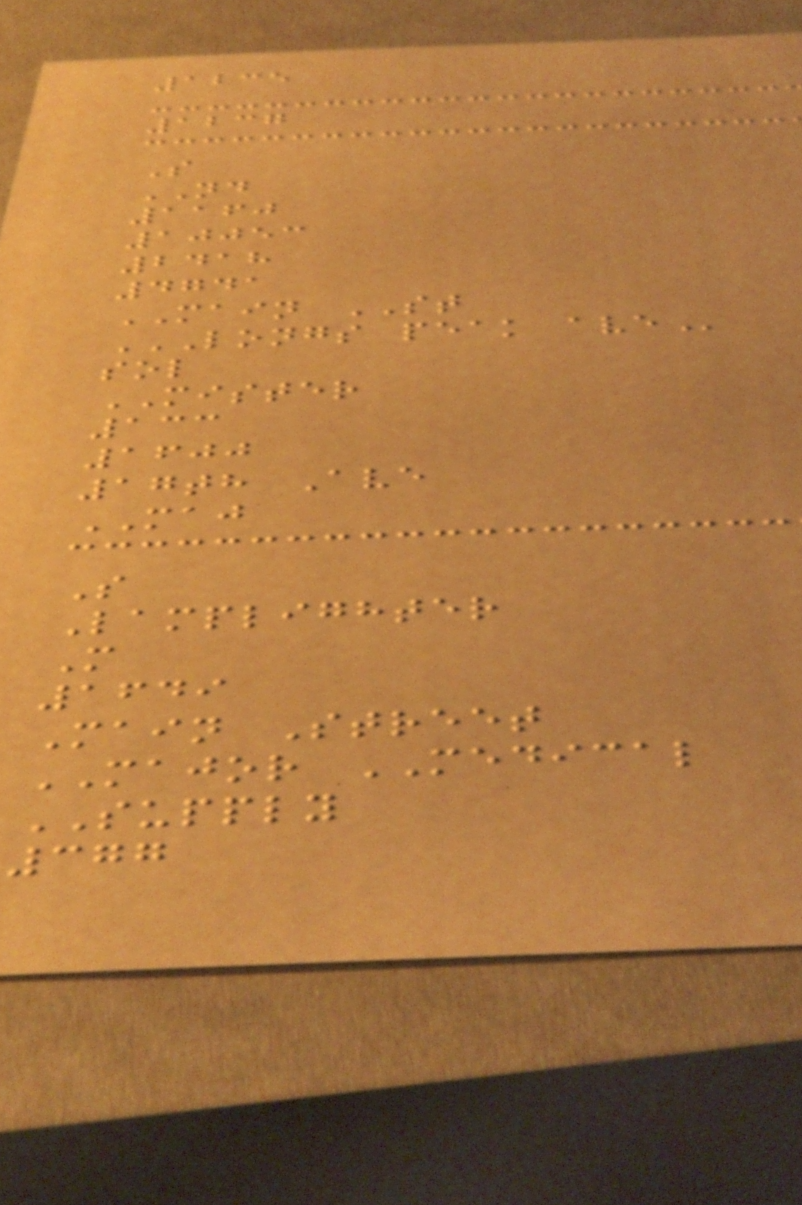1235
1237
S
ND
1160
10053
2418
4741
MAIN ST
LONGS PEAK AVE
sol
MISTER
133
1600
17th Ave
MAJ
S
Lamplighter
M
1649
Main Street
MAJOR MEDICAL
SUPPLY
377
